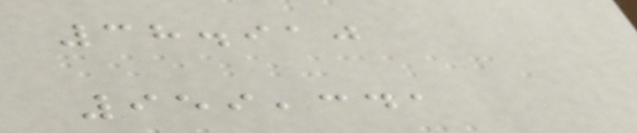38.910
959,341
